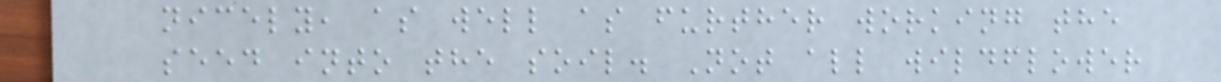nicely, as well as further working the
seed into the soil. Not all wildflower
